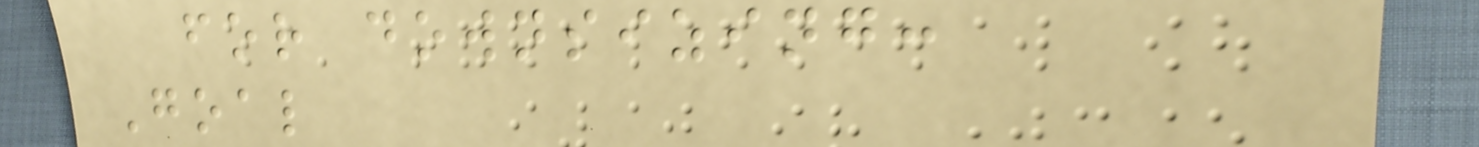for downsizing:
Goal
